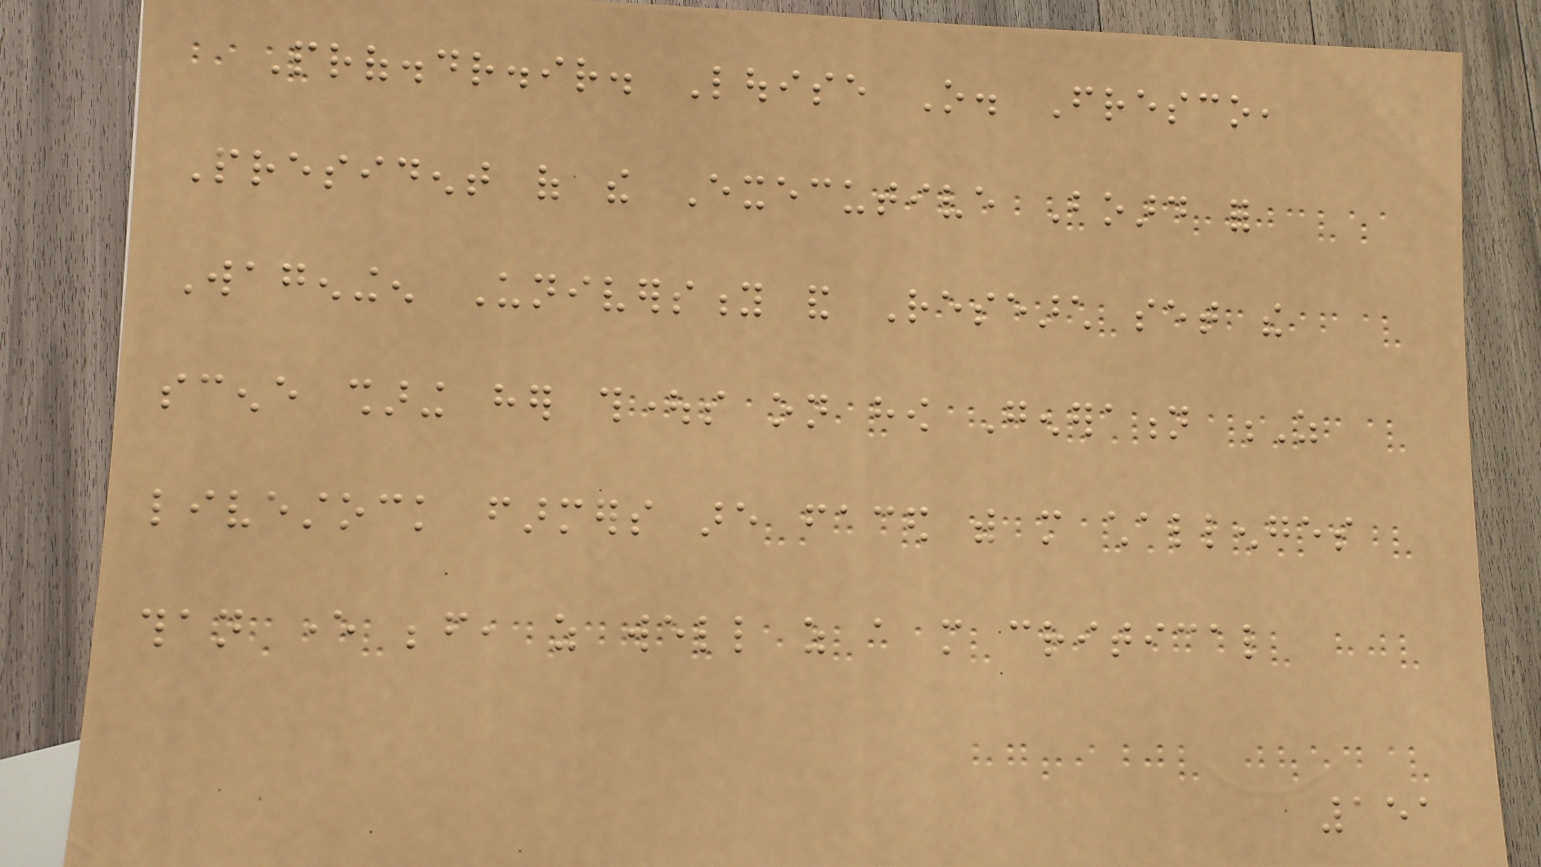Prof.dr.ir. Louise O. Fresco,
President of the Executive Board for
Wageningen University and Research set the
scene sharing her thoughts on how Generation Z
livestock farmers are faced with more challenges
than ever before, as well as a more critical
151
